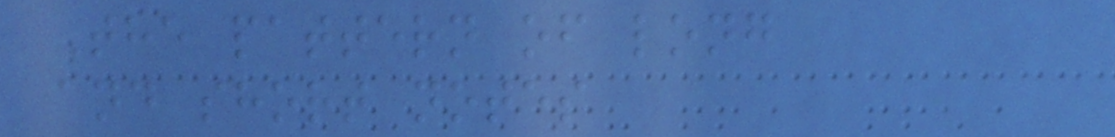The pattern of long
and short notes
